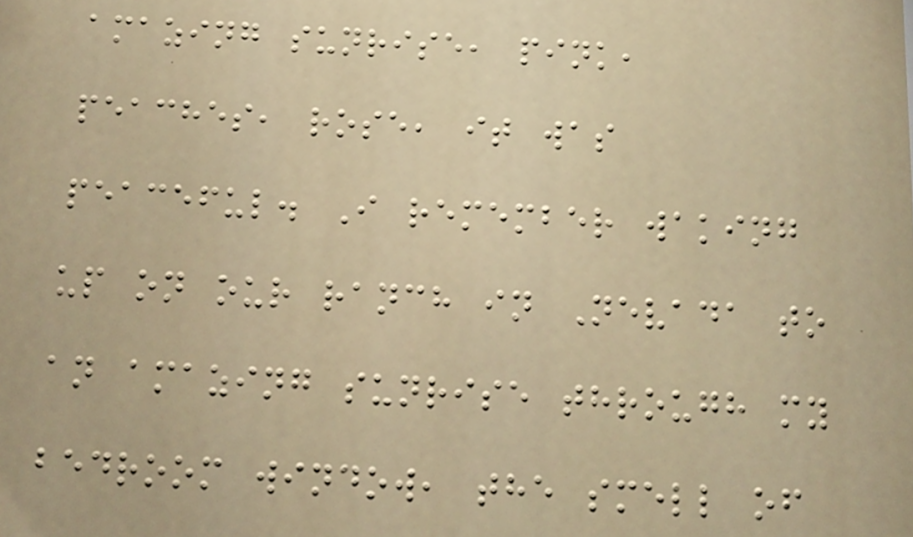amazing sunrise, pink,
peaches, rose, it was
peaceful. I remember waking
up on our ranch in Nevada to
an amazing sunrise through my
bedroom window, the smell of
